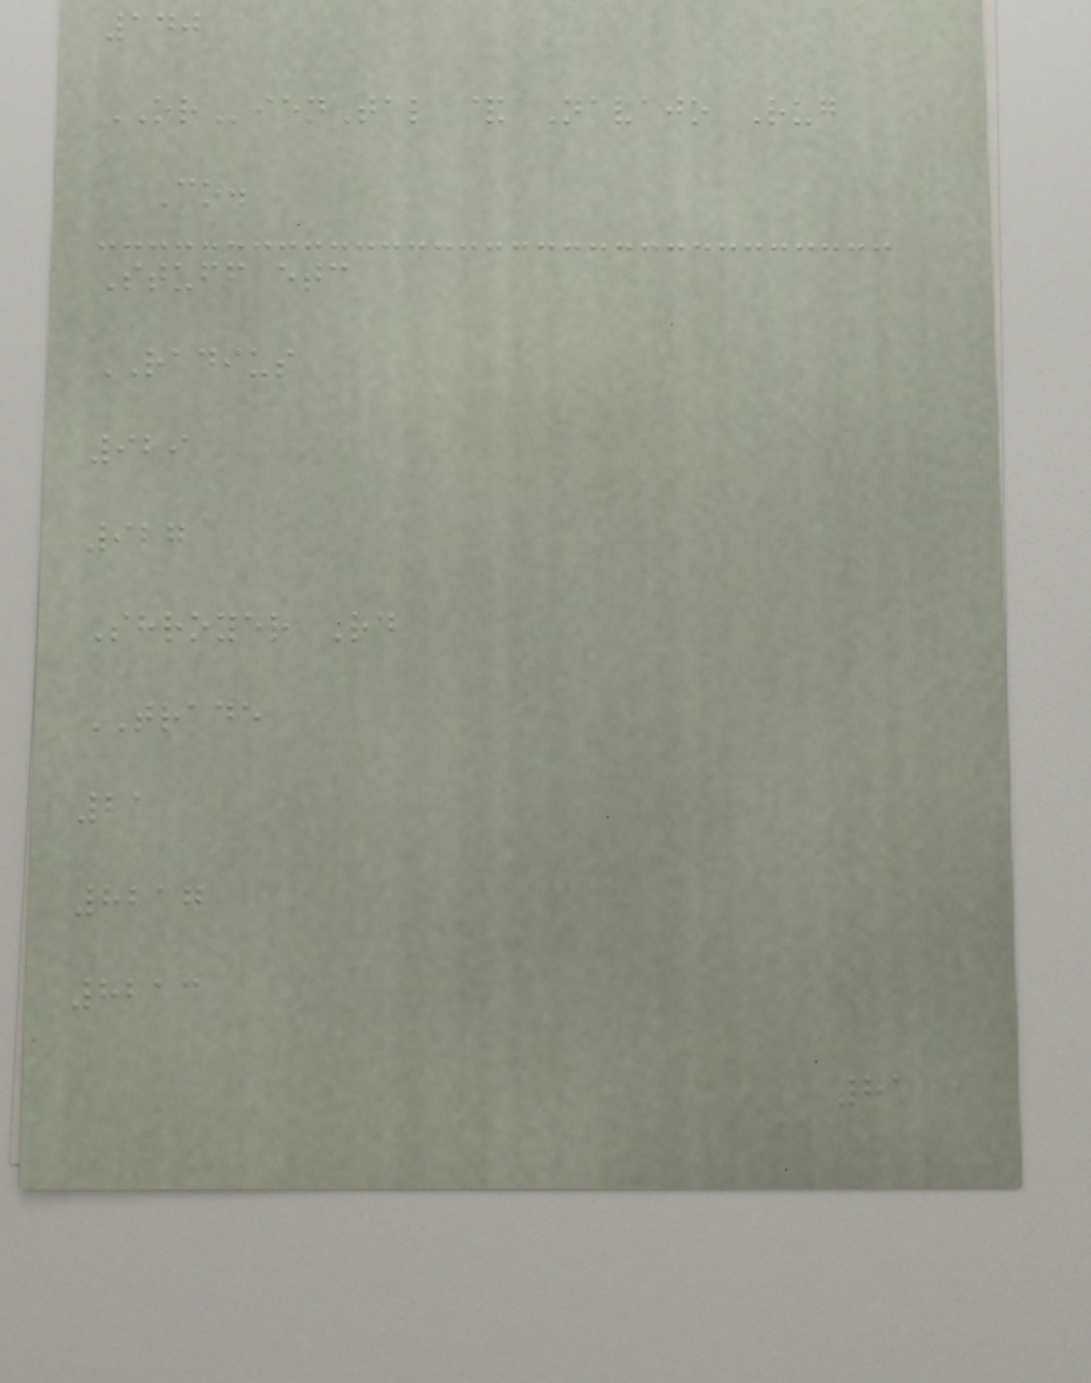140
ORienTal & Navajo Rug
Co.
Stuff etc
RADIUS
929
927
Shroyer Rd
TRADE
21
8217
8213
81
